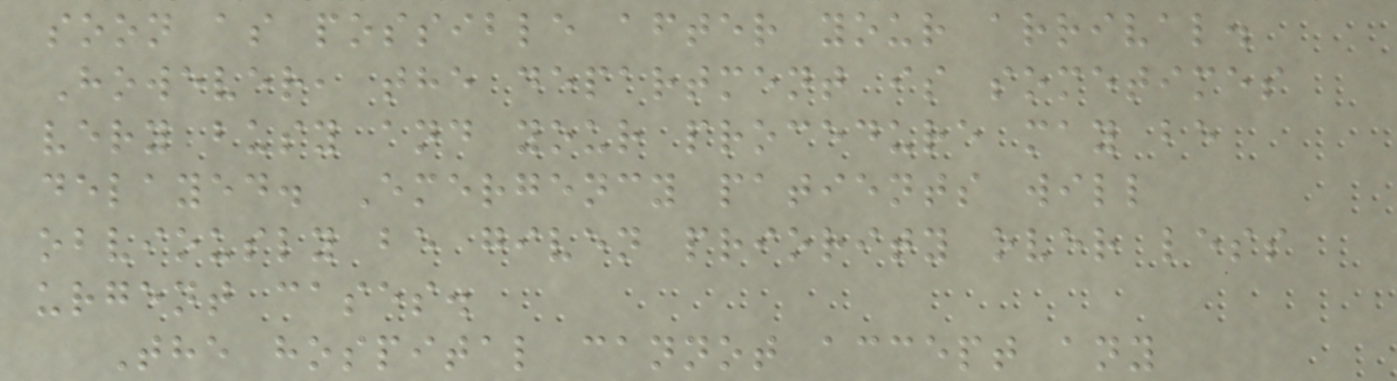soon as possible after your arrival.
However, the department is sometimes
very busy and your procedure may be
delayed. Emergency patients will
obviously be given priority over less
urgent cases.
The hospital cannot accept any
